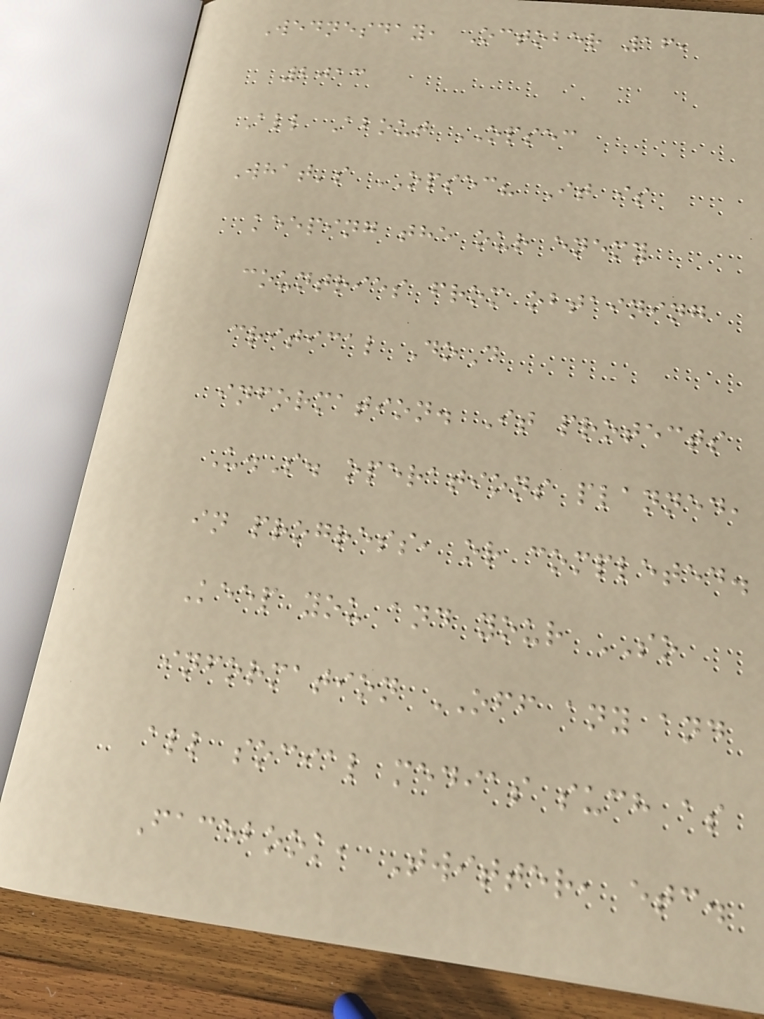Wednesday, October 16,
2013
All About OPSEC
What's OPSEC? It is
keeping the our enemy
countries from obtaining
critical DoD
information. It protects
U.S. operations planned,
in progress, or completed.
Keep you and your SO
information OFF any and
all social medias such as
Facebook, Twitter, etc.
